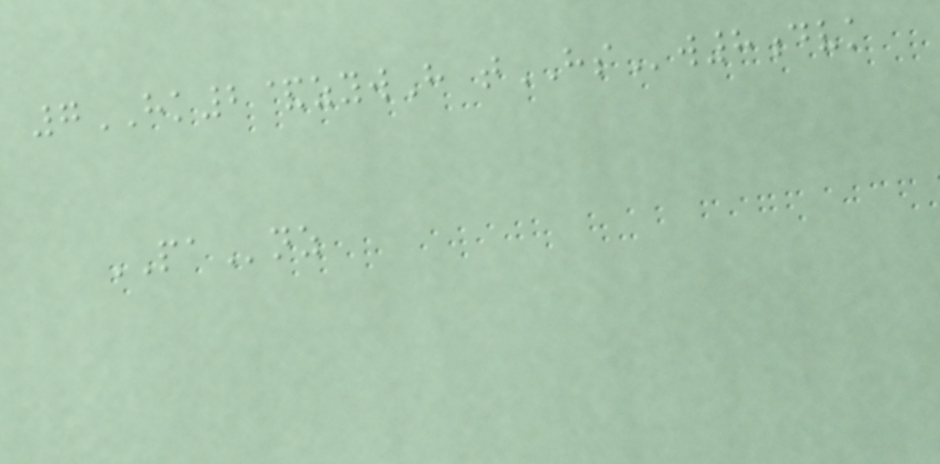7HK2&zywH tHSw8dvk
PAnz
